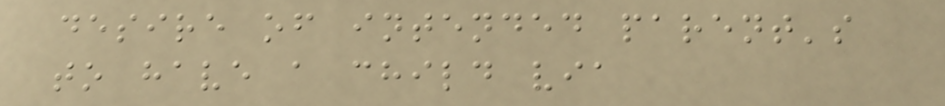desire of intended parent's
to have a child via
